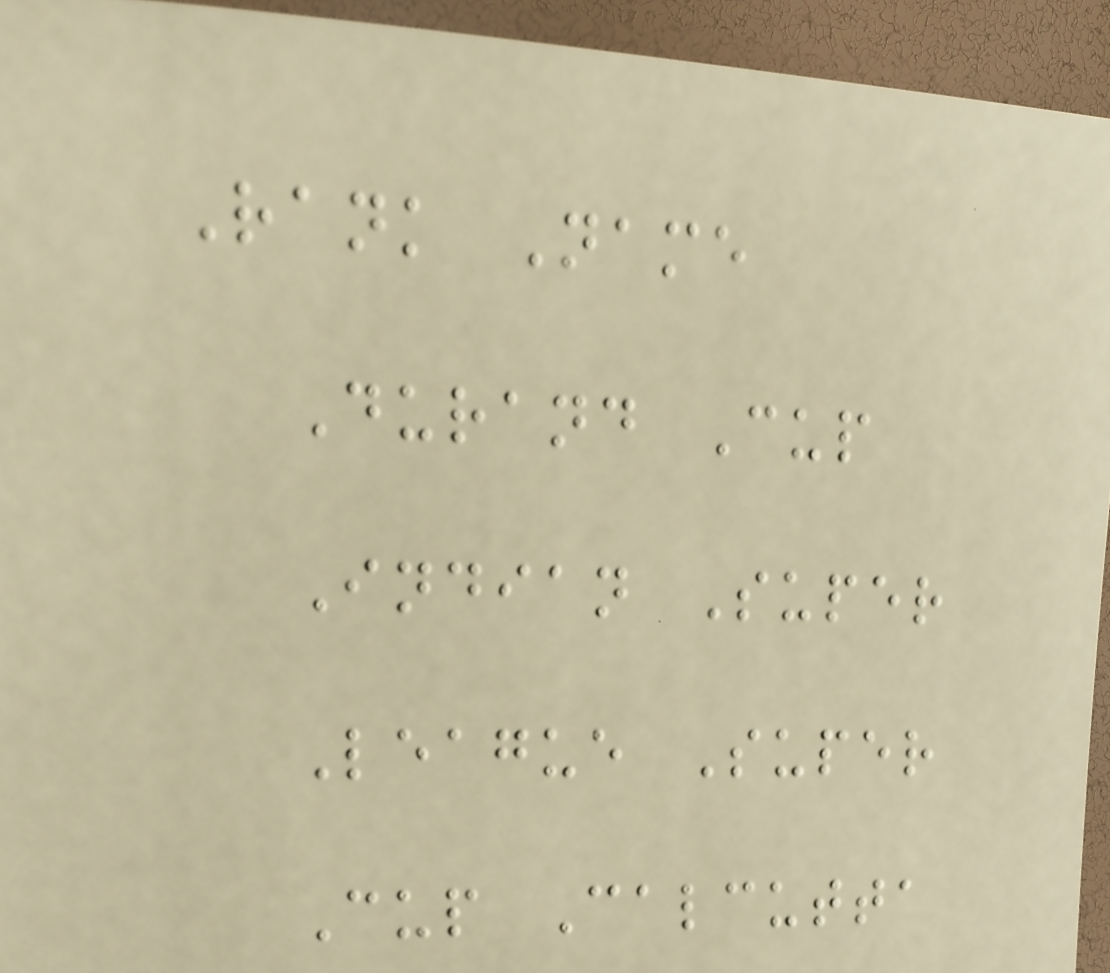Rank Name
Durand Cup
Indian Super
League Super
Cup Calcutta
